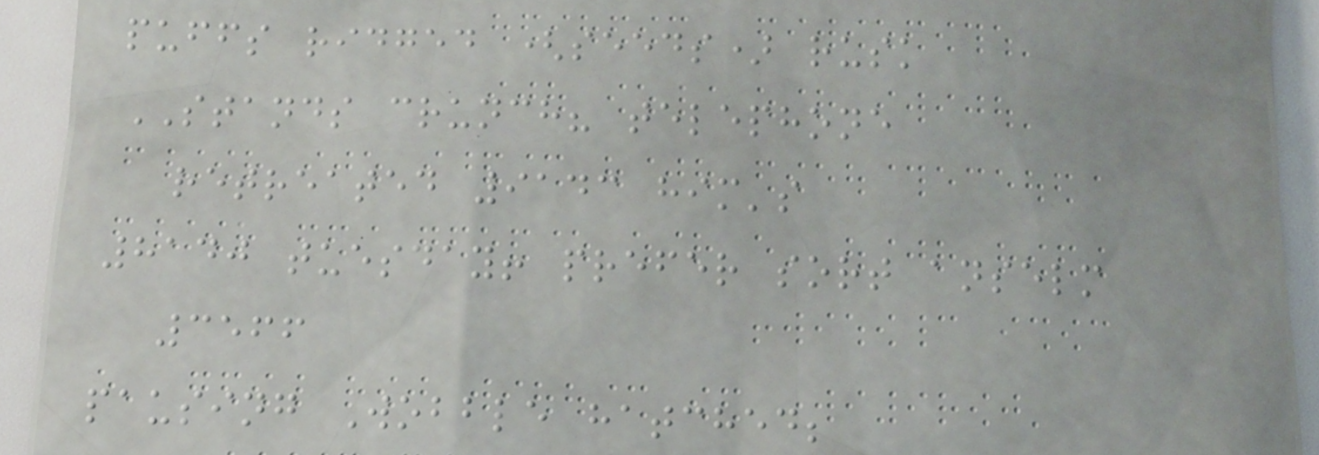puffs ridged (seeds) rusk
STANDS crunch? telephone
retreated 9143 him's
8140 tuesday! prefer sort anselm
3566
pausing Wobble hatched;
